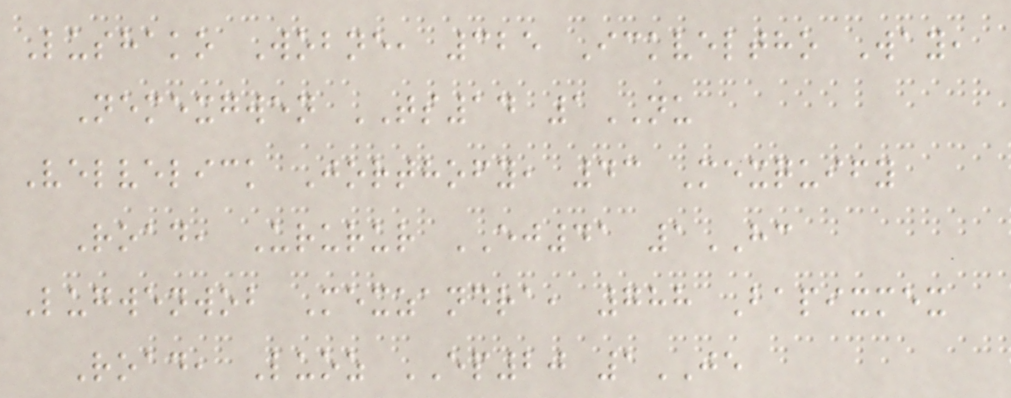Lushako Wobne, 325 Ickveltho Way,
Nemexgwen TS14 1NU
Velvelick Jorthofy, 43 Mexquify
Road, Ururur EJ41 1HC
Lugwenwob Mexzandra, 788 Bapixmex
Road, Luoz EP20 1JE
